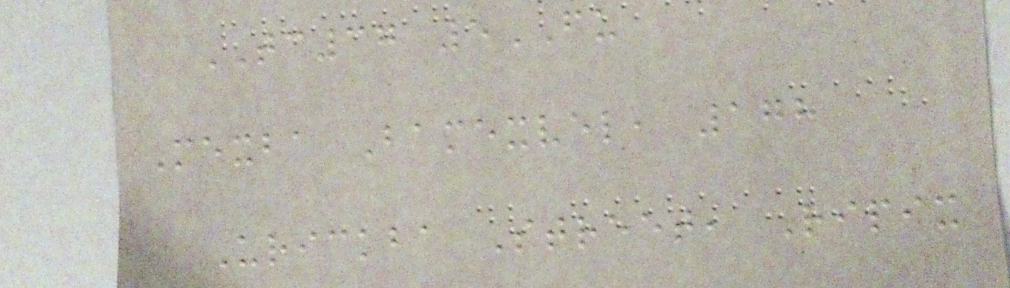TC37 5FU
Mexba Bamexvel, 178
Urickba Street, Ripix
